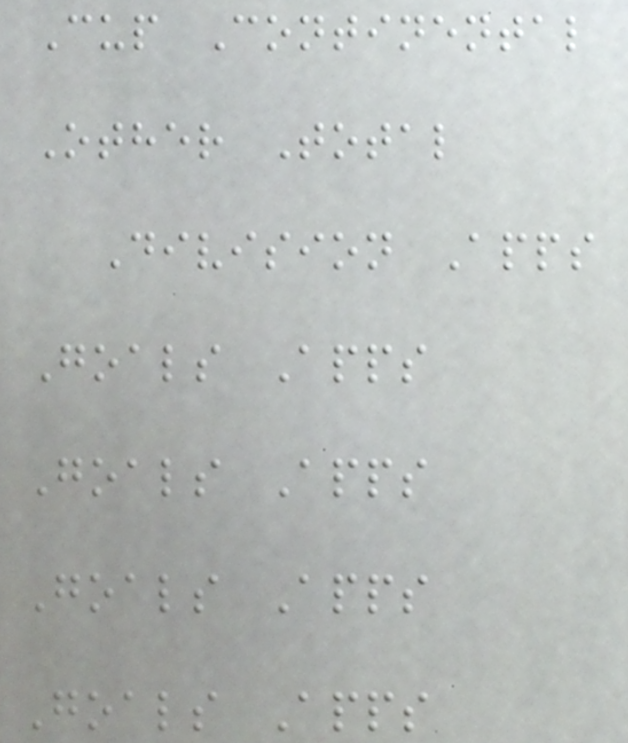Cup Continental
Other Total
Division Apps
Goals Apps
Goals Apps
Goals Apps
Goals Apps
